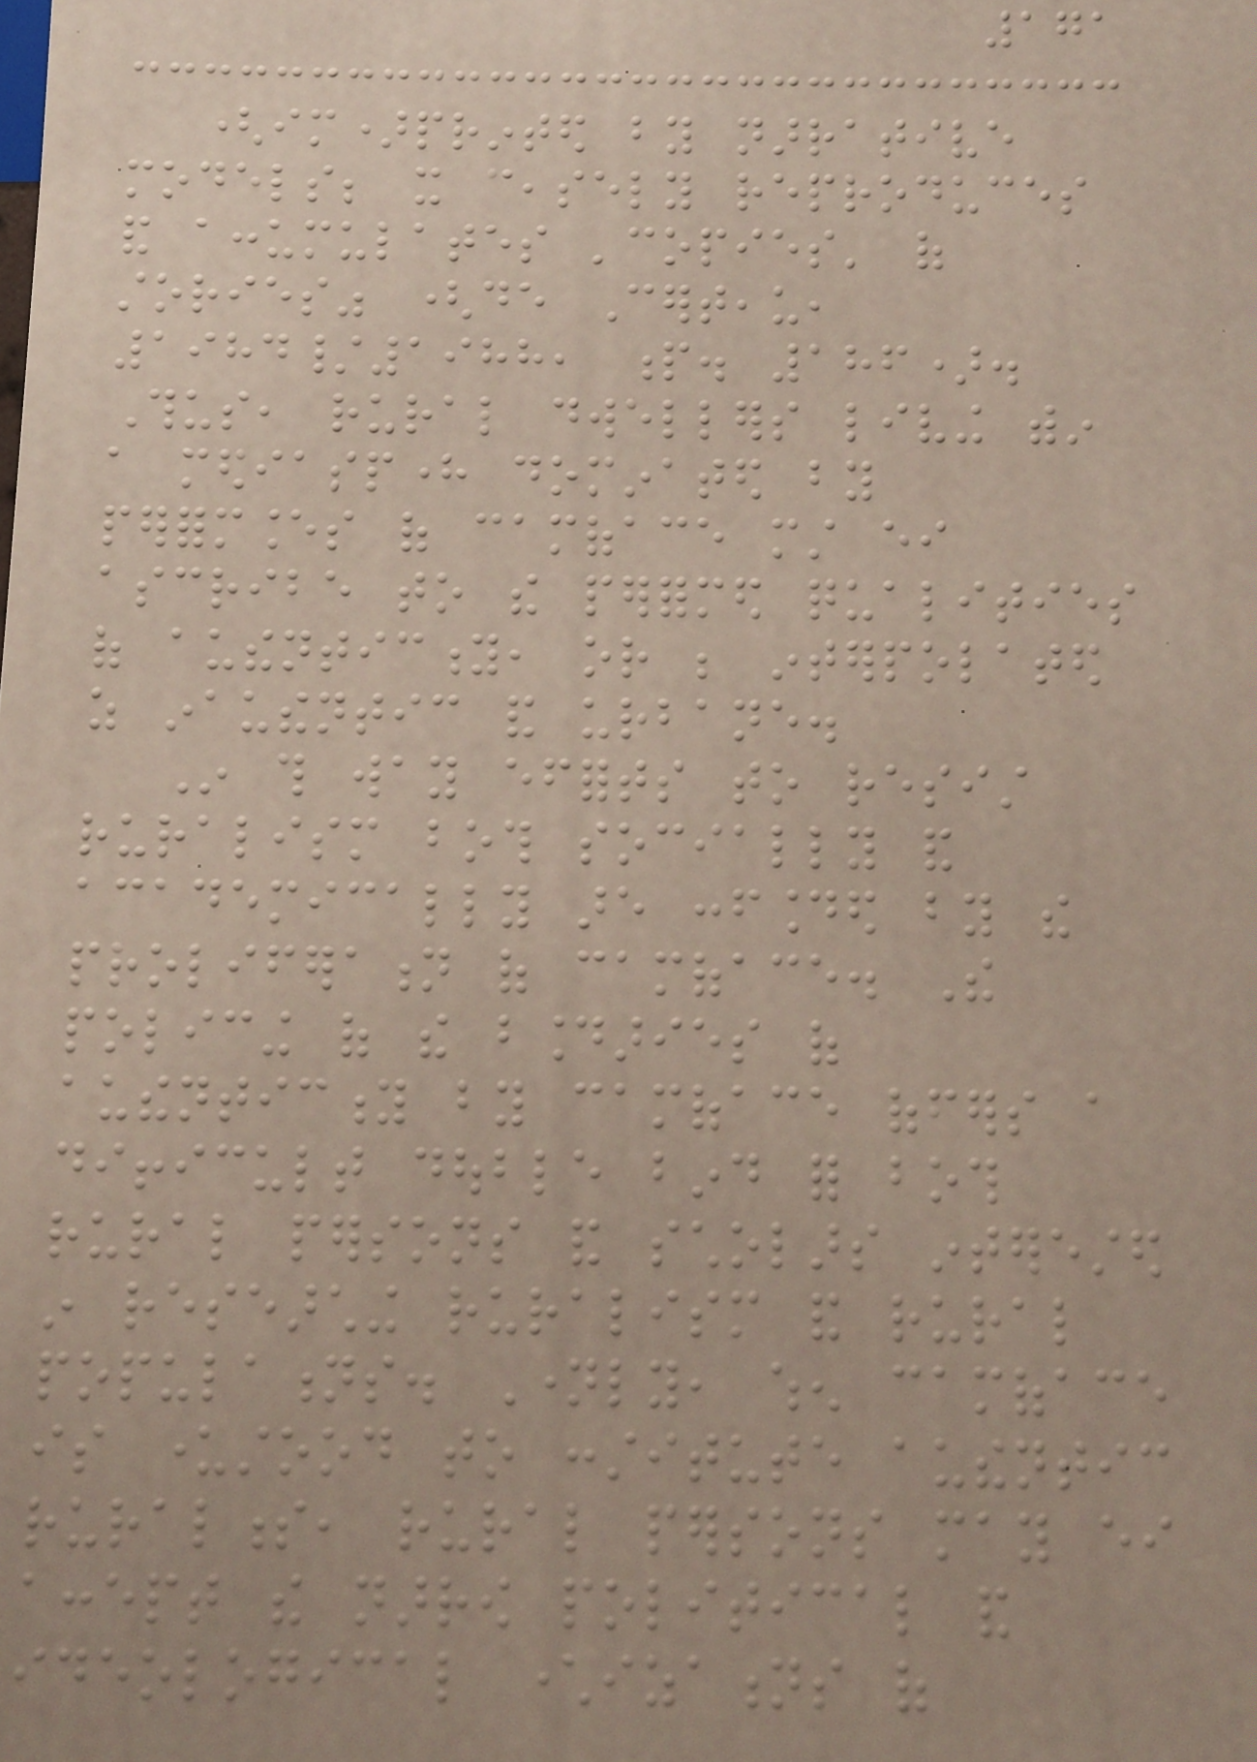171
(im)printed by narrative
models; it ceasely reproduces
and accumulates 'copies' of
stories" (de Certeau,
1984/1988, p. 186).
Thus, rural dwellers living within
a mediasphere dominated by
performances of camoface must either
ascribe to the performed qualities
of authenticity, or be interpolated
as inauthentic and urbane.
In this way efforts to resist
ruralism both socially and
academically are confounded by the
proliferation of camoface. The
policing of the boundaries of
authenticity by camoface offers a
difficult double bind for both
rural persons and scholars interested
in researching ruralism and rural
populations. Namely, when camoface
is understood to constitute authentic
ruralness, rural persons may either
accept the narrow political and
ideological characterizations of
